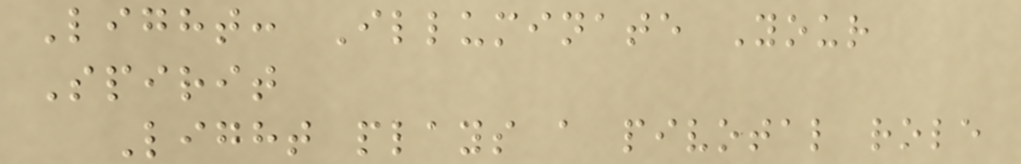Light: Illuminate Your
Spirit
Light plays a pivotal role
